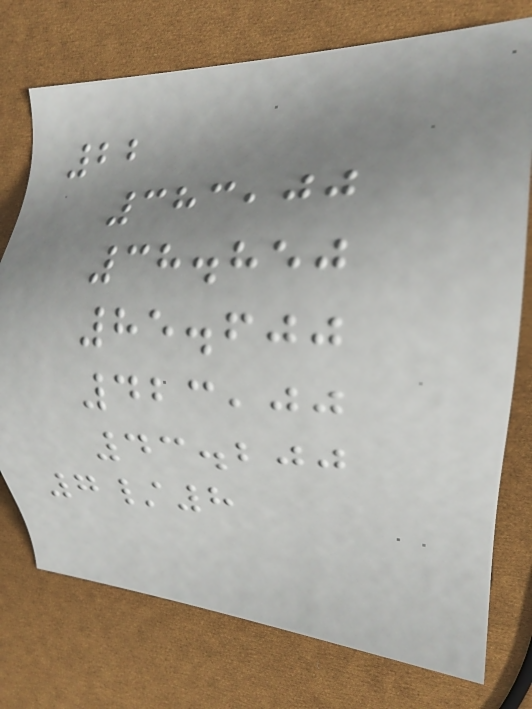22
383,00
38.850
85.600
423,00
43.200
7/8
